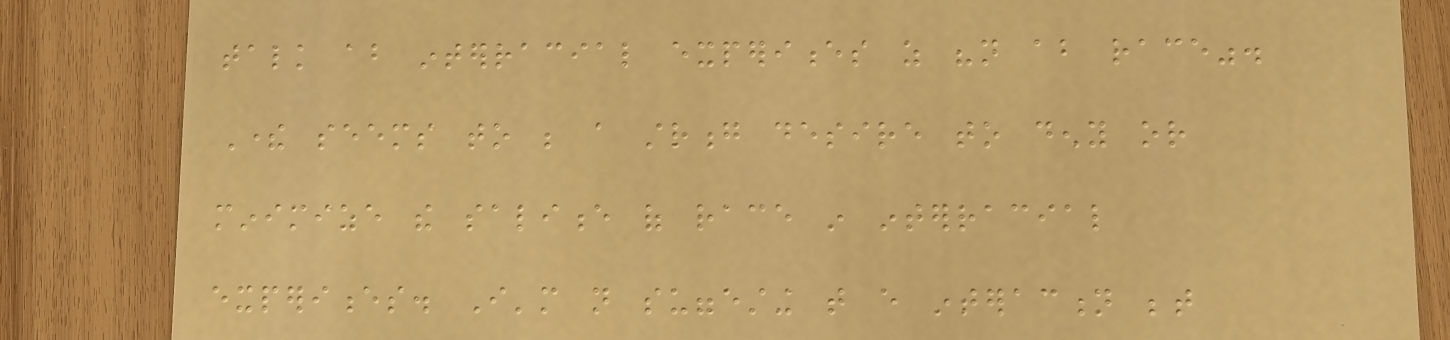talk about interracial experiences as "not about race".
There seems to be a strong desire to deny or
minimize the salience of race in interracial
experiences. I'm not suggesting that every interaction between
